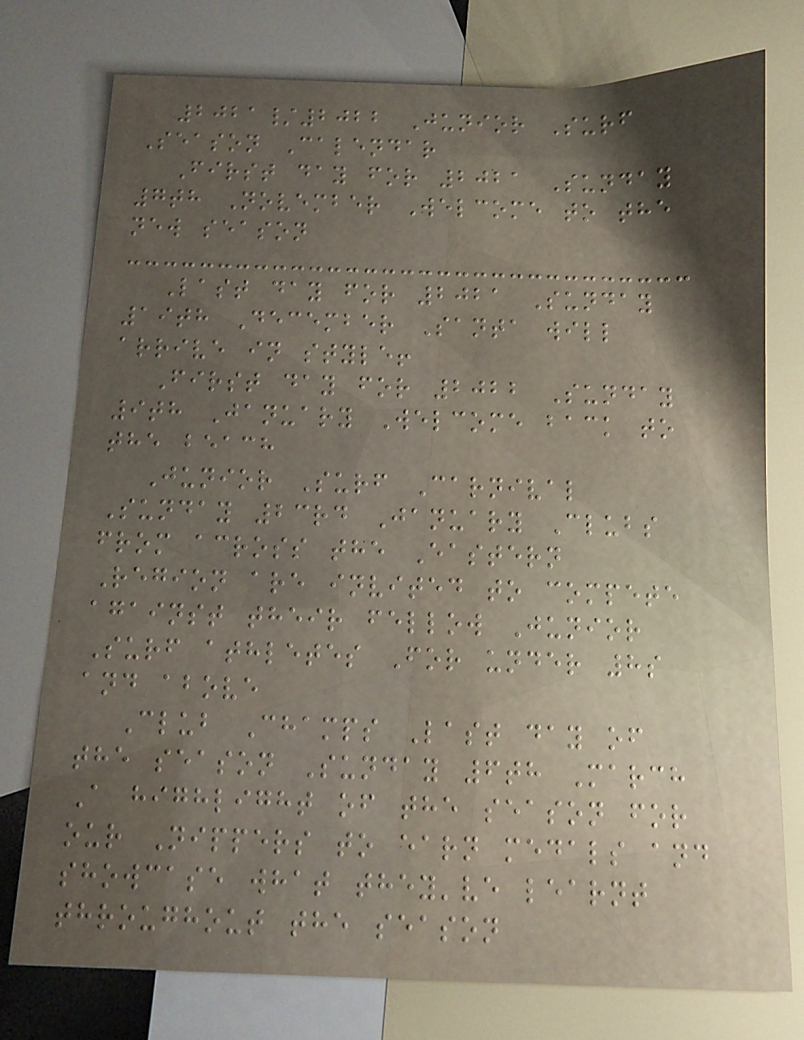2021/2022 Junior Surf
Season Calendar
First day for 2021 Sunday
7th November Welcome to the
new season
Last day for 2021 Sunday
19th December Santa will
arrive in style!
First day for 2022 Sunday
9th January Welcome back to
the beach
Junior Surf Carnival
Sunday 23rd January Clubs
from across the Eastern
Region are invited to compete
against their fellow Junior
Surf athletes For under 8s
and above
Club Champs Last day of
the season Sunday 6th March
A highlight of the season for
our Nippers to earn medals and
showcase what they've learnt
throughout the season
